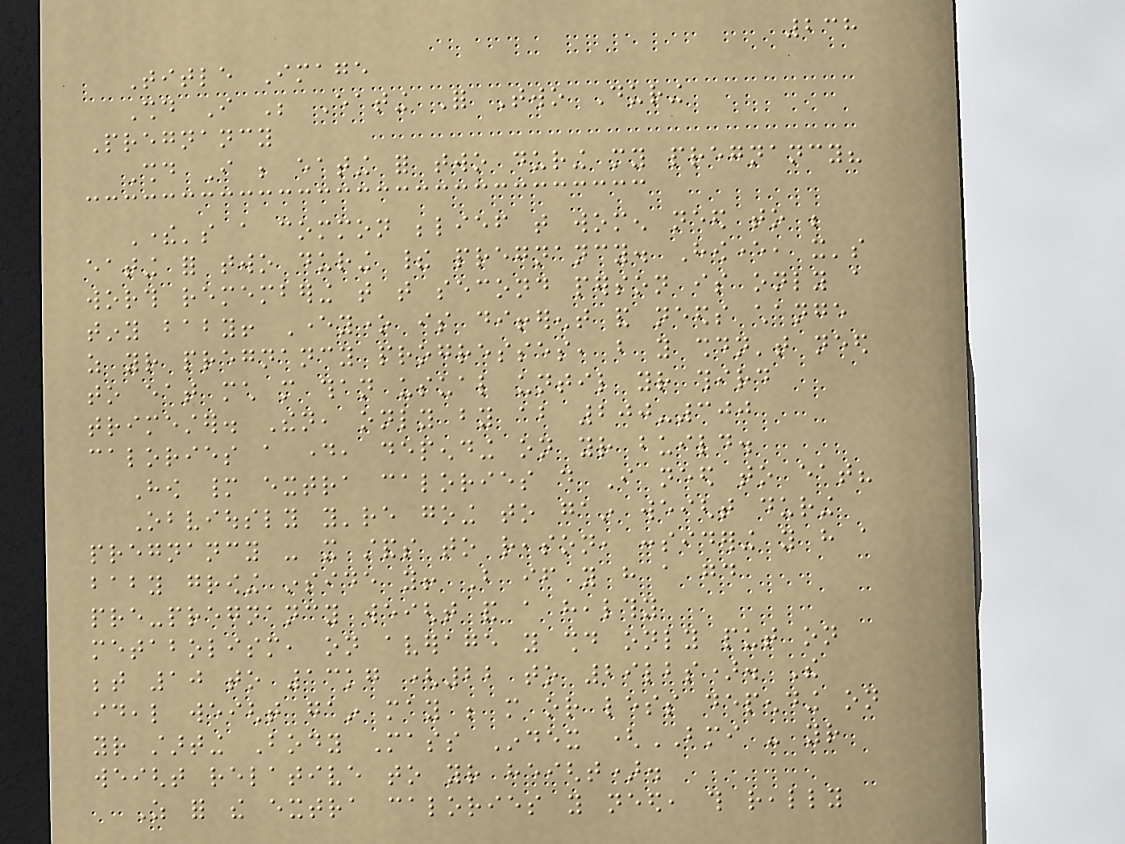238
Title Image
Should I Be Eating For Two During
Pregnancy
Should I be eating for two during my pregnancy?
There's a common belief that women need to be
eating for two during their pregnancy. However, it's
worth remembering that that second person is only a
tiny baby! Everyone is different and needs change
as your pregnancy progresses, but you shouldn't need
to eat much more than usual until your third
trimester. Then, only by about 200-300
calories a day, depending on your build.
How many extra calories do I need to eat?
Obviously you're going to gain weight during
pregnancy - it stands to reason, considering you have a
baby growing inside you! But if you have a good
pre-pregnancy weight and a healthy
metabolism, on average you should only put on
between 10 to 13kg (22 to 29lbs). The
ideal weight gain may be more or less depending on
your starting Body Mass Index (BMI - your
weight relative to your height).
As for the extra calories you need, this really
